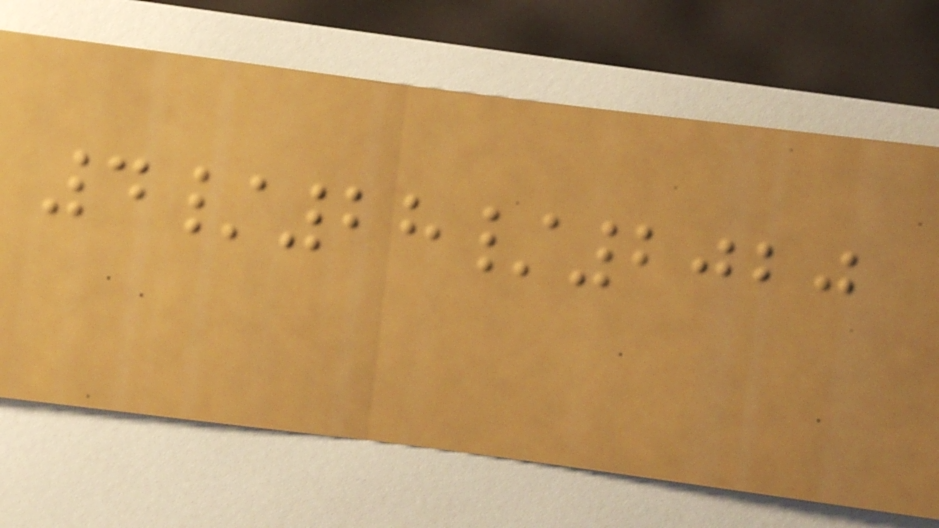4/28/2020
